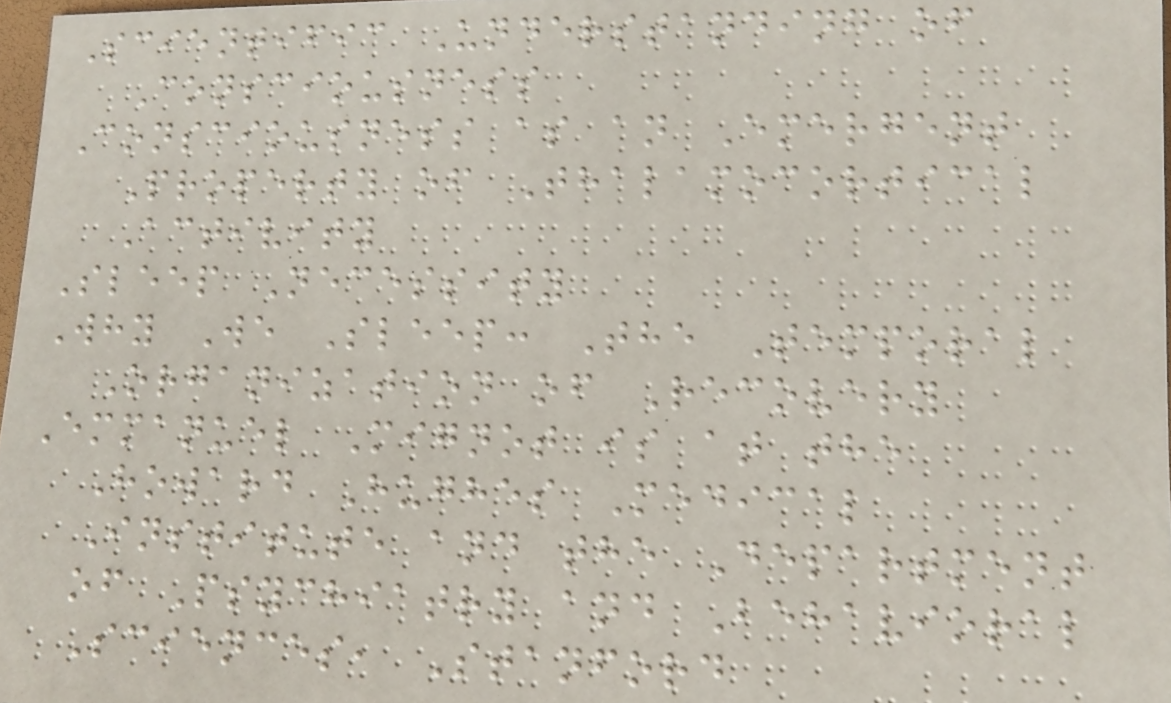Scientific Understanding of
Consciousness
Consciousness as an Emergent
Property of Thalamocortical
Activity
Sleep Necessity
Why We Sleep: The Temporal
Organization of Recovery
Emmanuel Mignot is at the
Howard Hughes Medical
Institute and the Department
of Psychiatry and Behavioral
Sciences, Stanford
